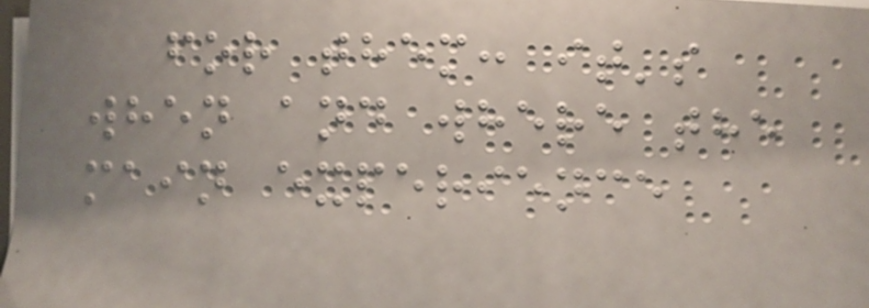for them: it's
when and where the
main experience
